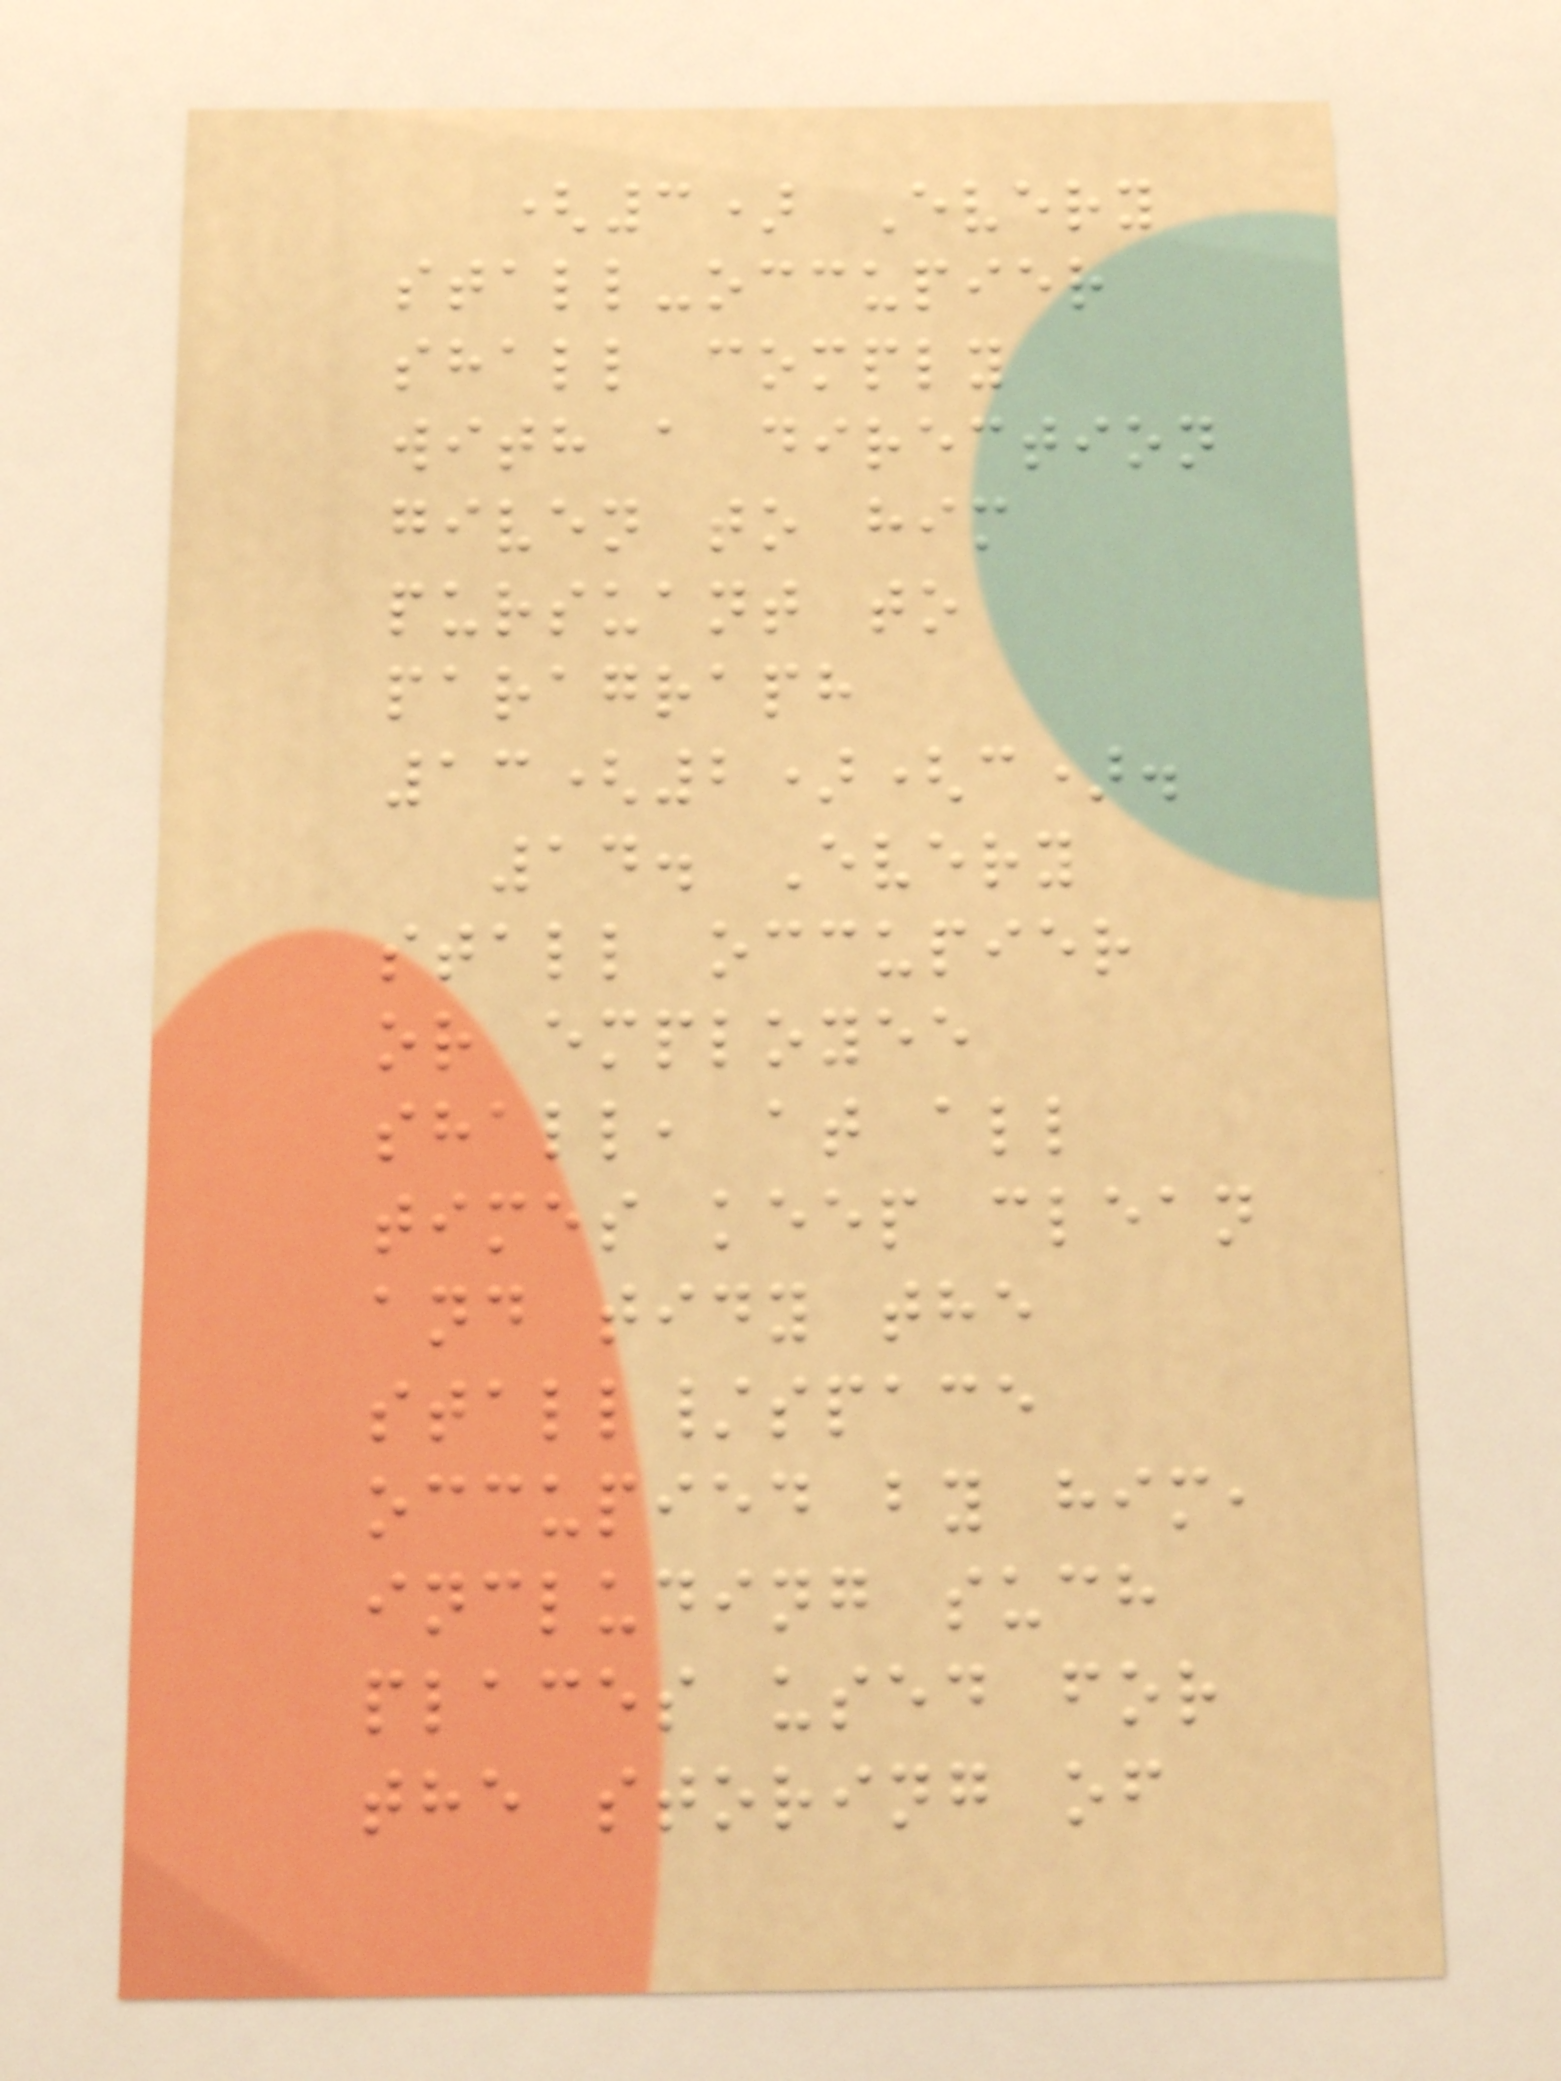(3) Every
stall-occupier
shall comply
with a direction
given to him
pursuant to
paragraph
13(2)(c).
14. Every
stall occupier
or employee
shall, at all
times keep clean
and tidy the
stall/space
occupied by him,
including such
places used for
the storing of
